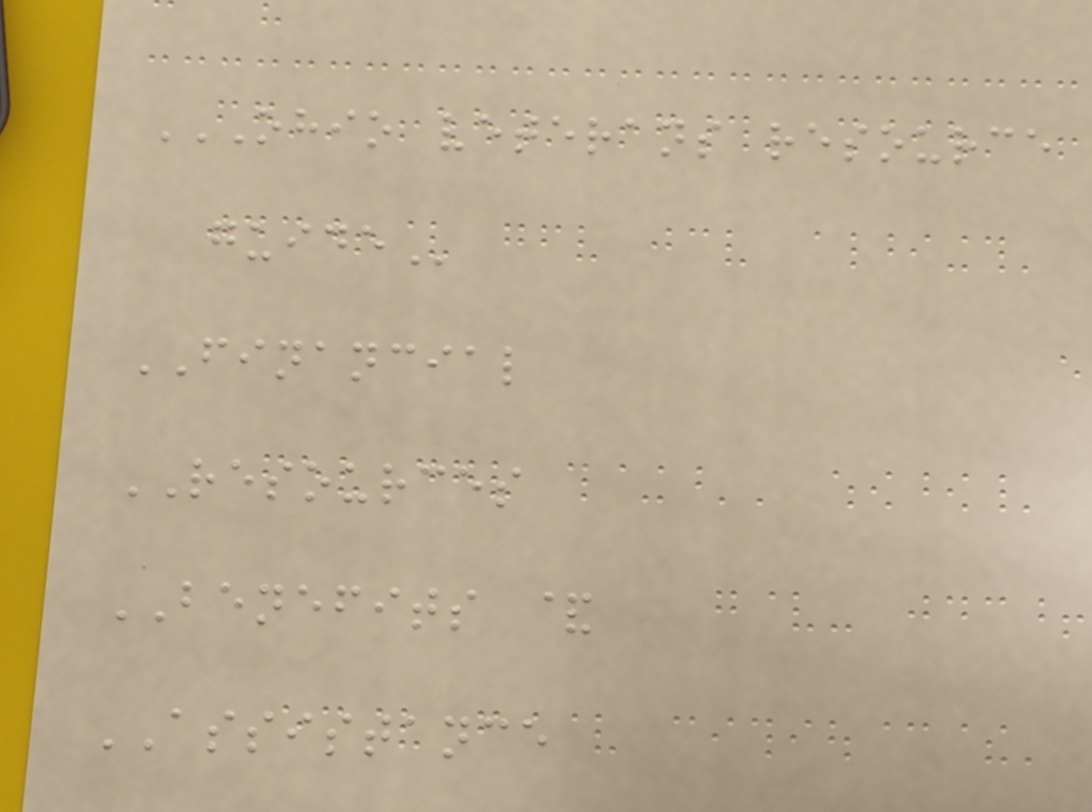OHIO VETERANS RESOURCE
GUIDE
FINANCIAL
RESOURCES
BENEFITS &
ASSISTANCE
